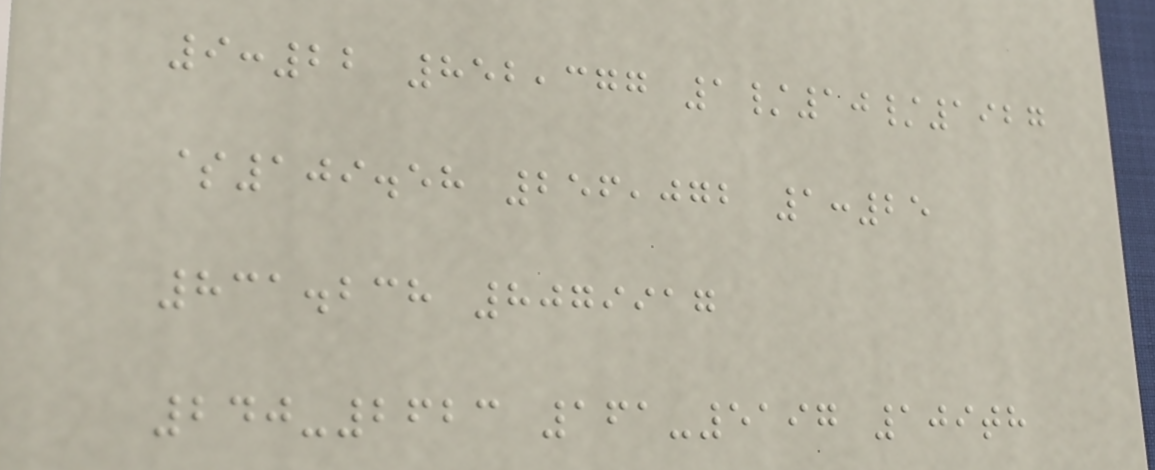9:22 852,377 1/10/1927
$109.58 256,072 1:25
831.238 8079917
240-2623 161-5197 109th
